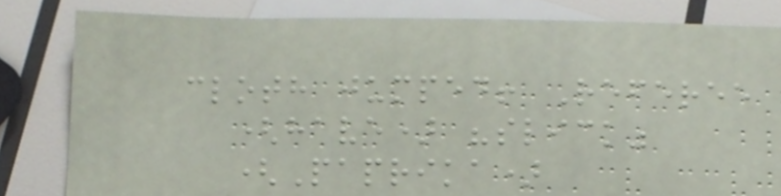cloth jumped! Referee
(have) "slick"
(Paprika)
